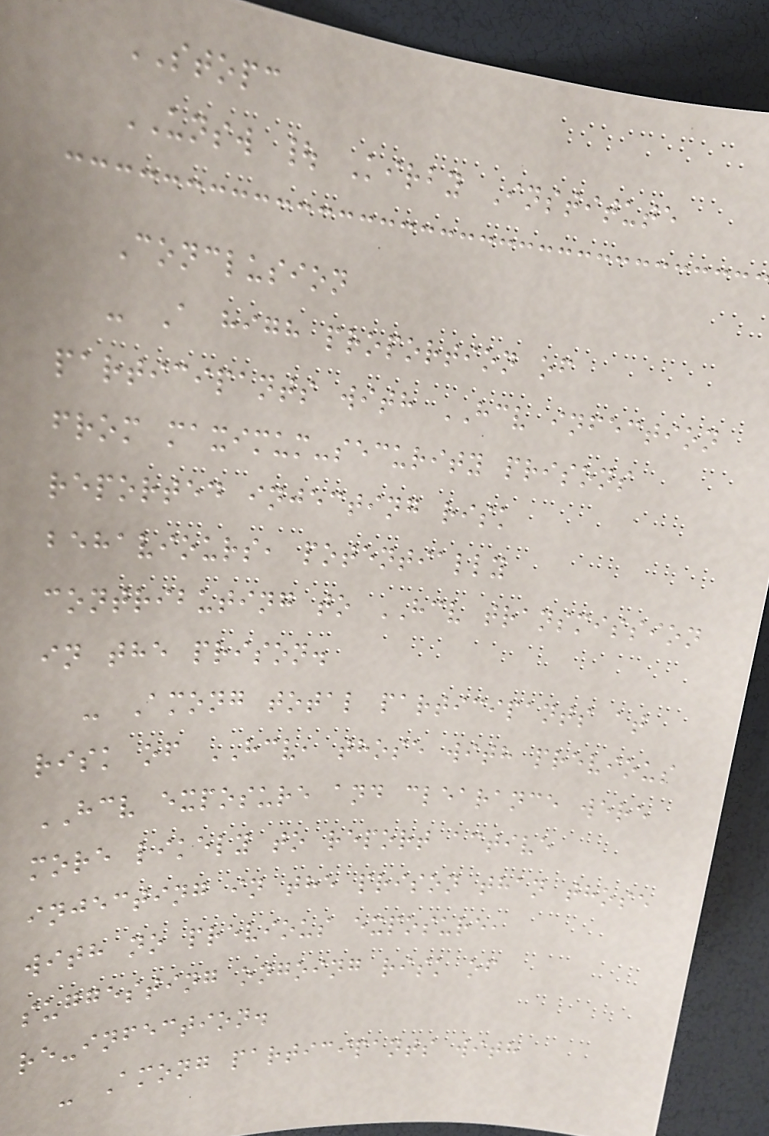STOPC
UNSW | Kirby Institute
Conclusion
- A high proportion of
participants with HCV infection
from maximum-security prisons
reported injecting risk
behaviours, potentially
contributing to HCV transmission
in the prison.
- Among total participants at
risk of HCV, those with previous
HCV exposure and clearance were
more likely to report active
injecting in the prison than those
with no previous exposure,
suggesting ongoing risk of
re-infection.
- Among participants with
